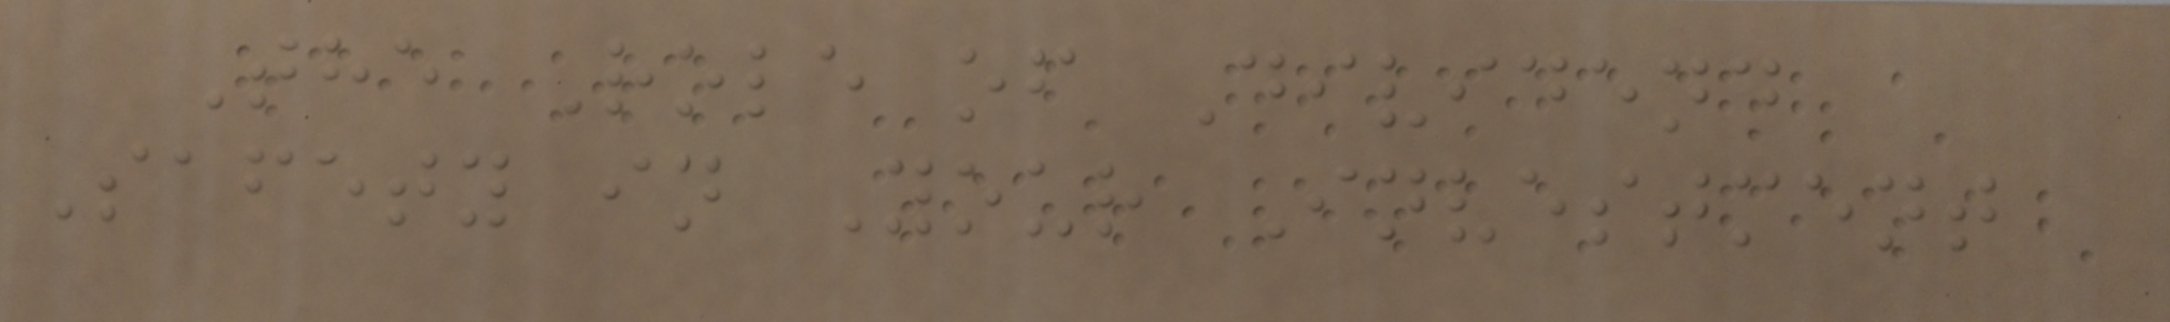The Role of Dividend
Safety in Your Investment
